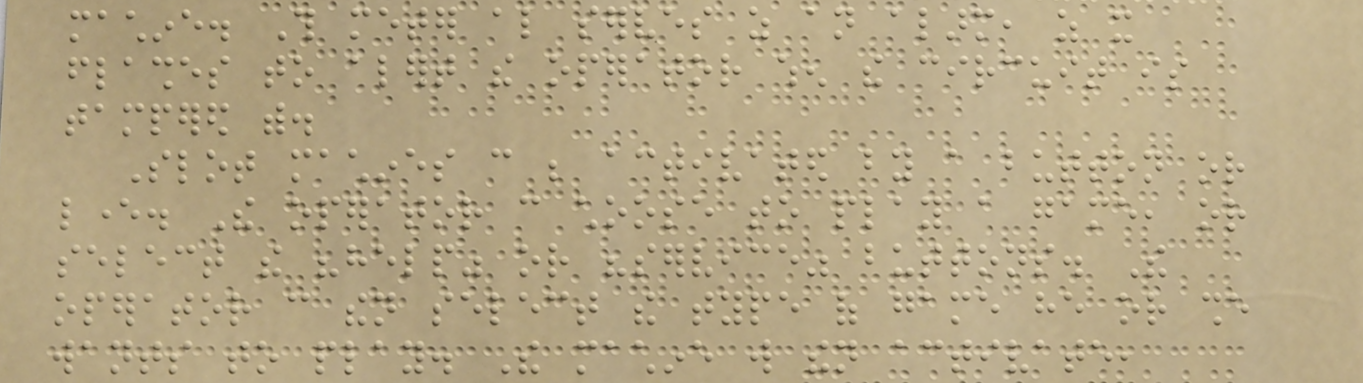machine. This meter also serves as an alarm, as it
flashes to alert the operator when the circuit is
tampered with.
Slot machines can be activated by a button or
lever. The operator can choose to play a game, or
select the "help" or "service" buttons. The
operator can then select the type of game he or she
wants to play. The machine will then activate,
